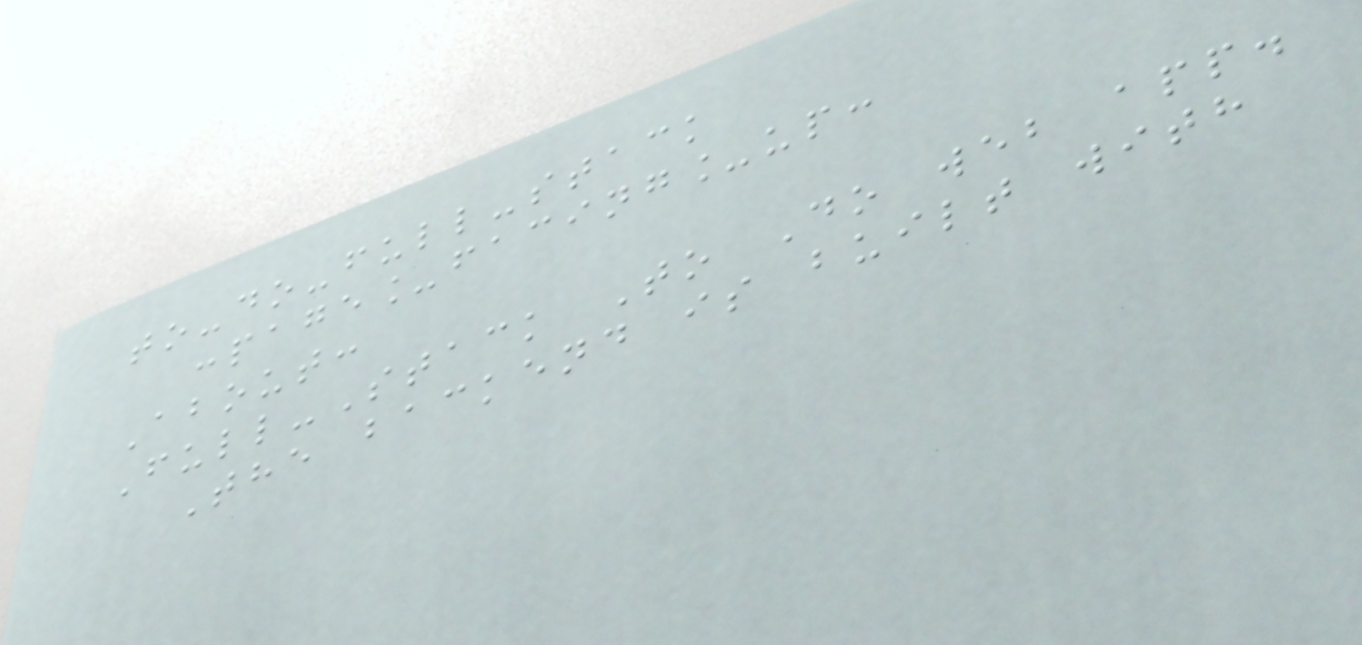to-do-full-stack
:page_facing_up:
About:
Full-Stack To Do web app.
The backend is built with
